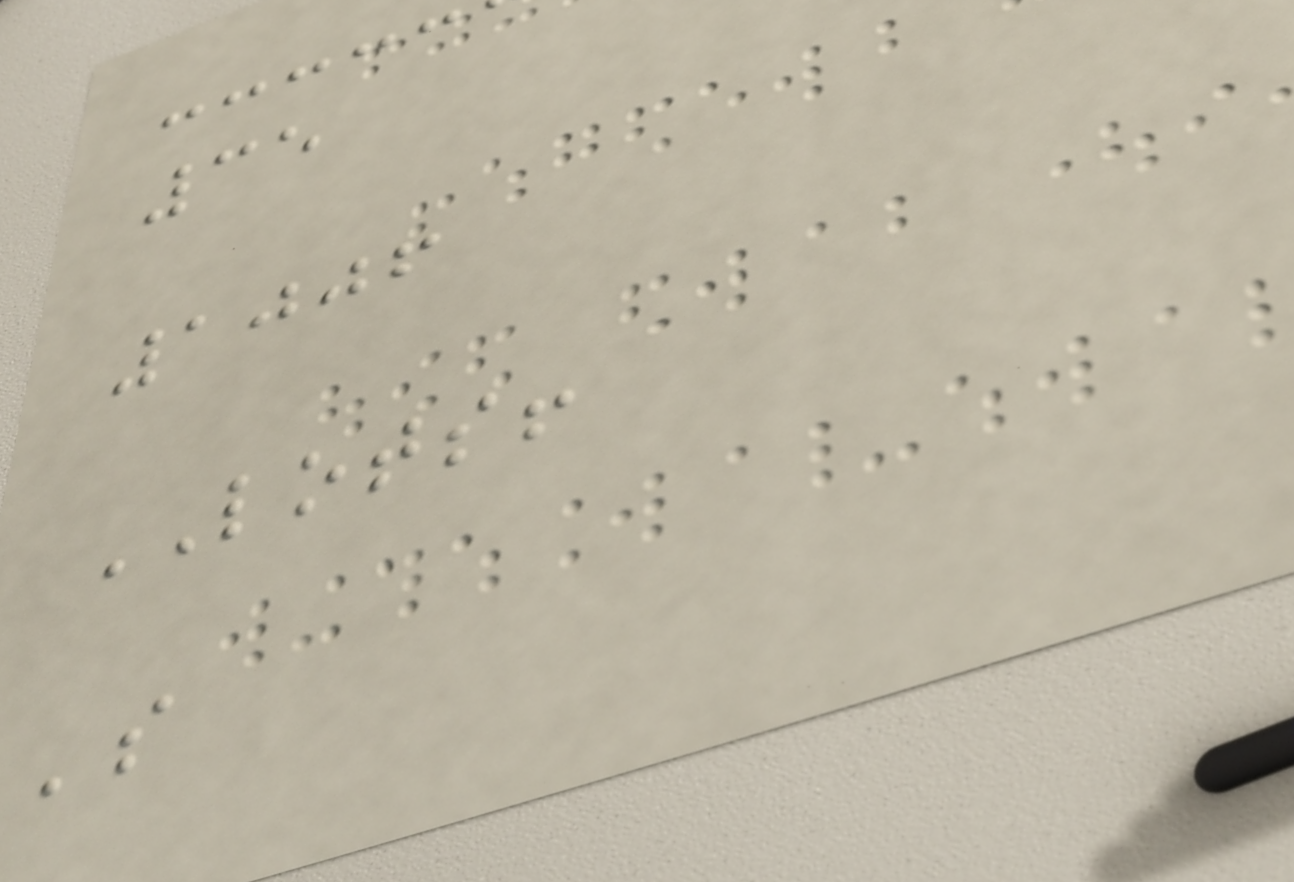35
1006
LOTS!
's
